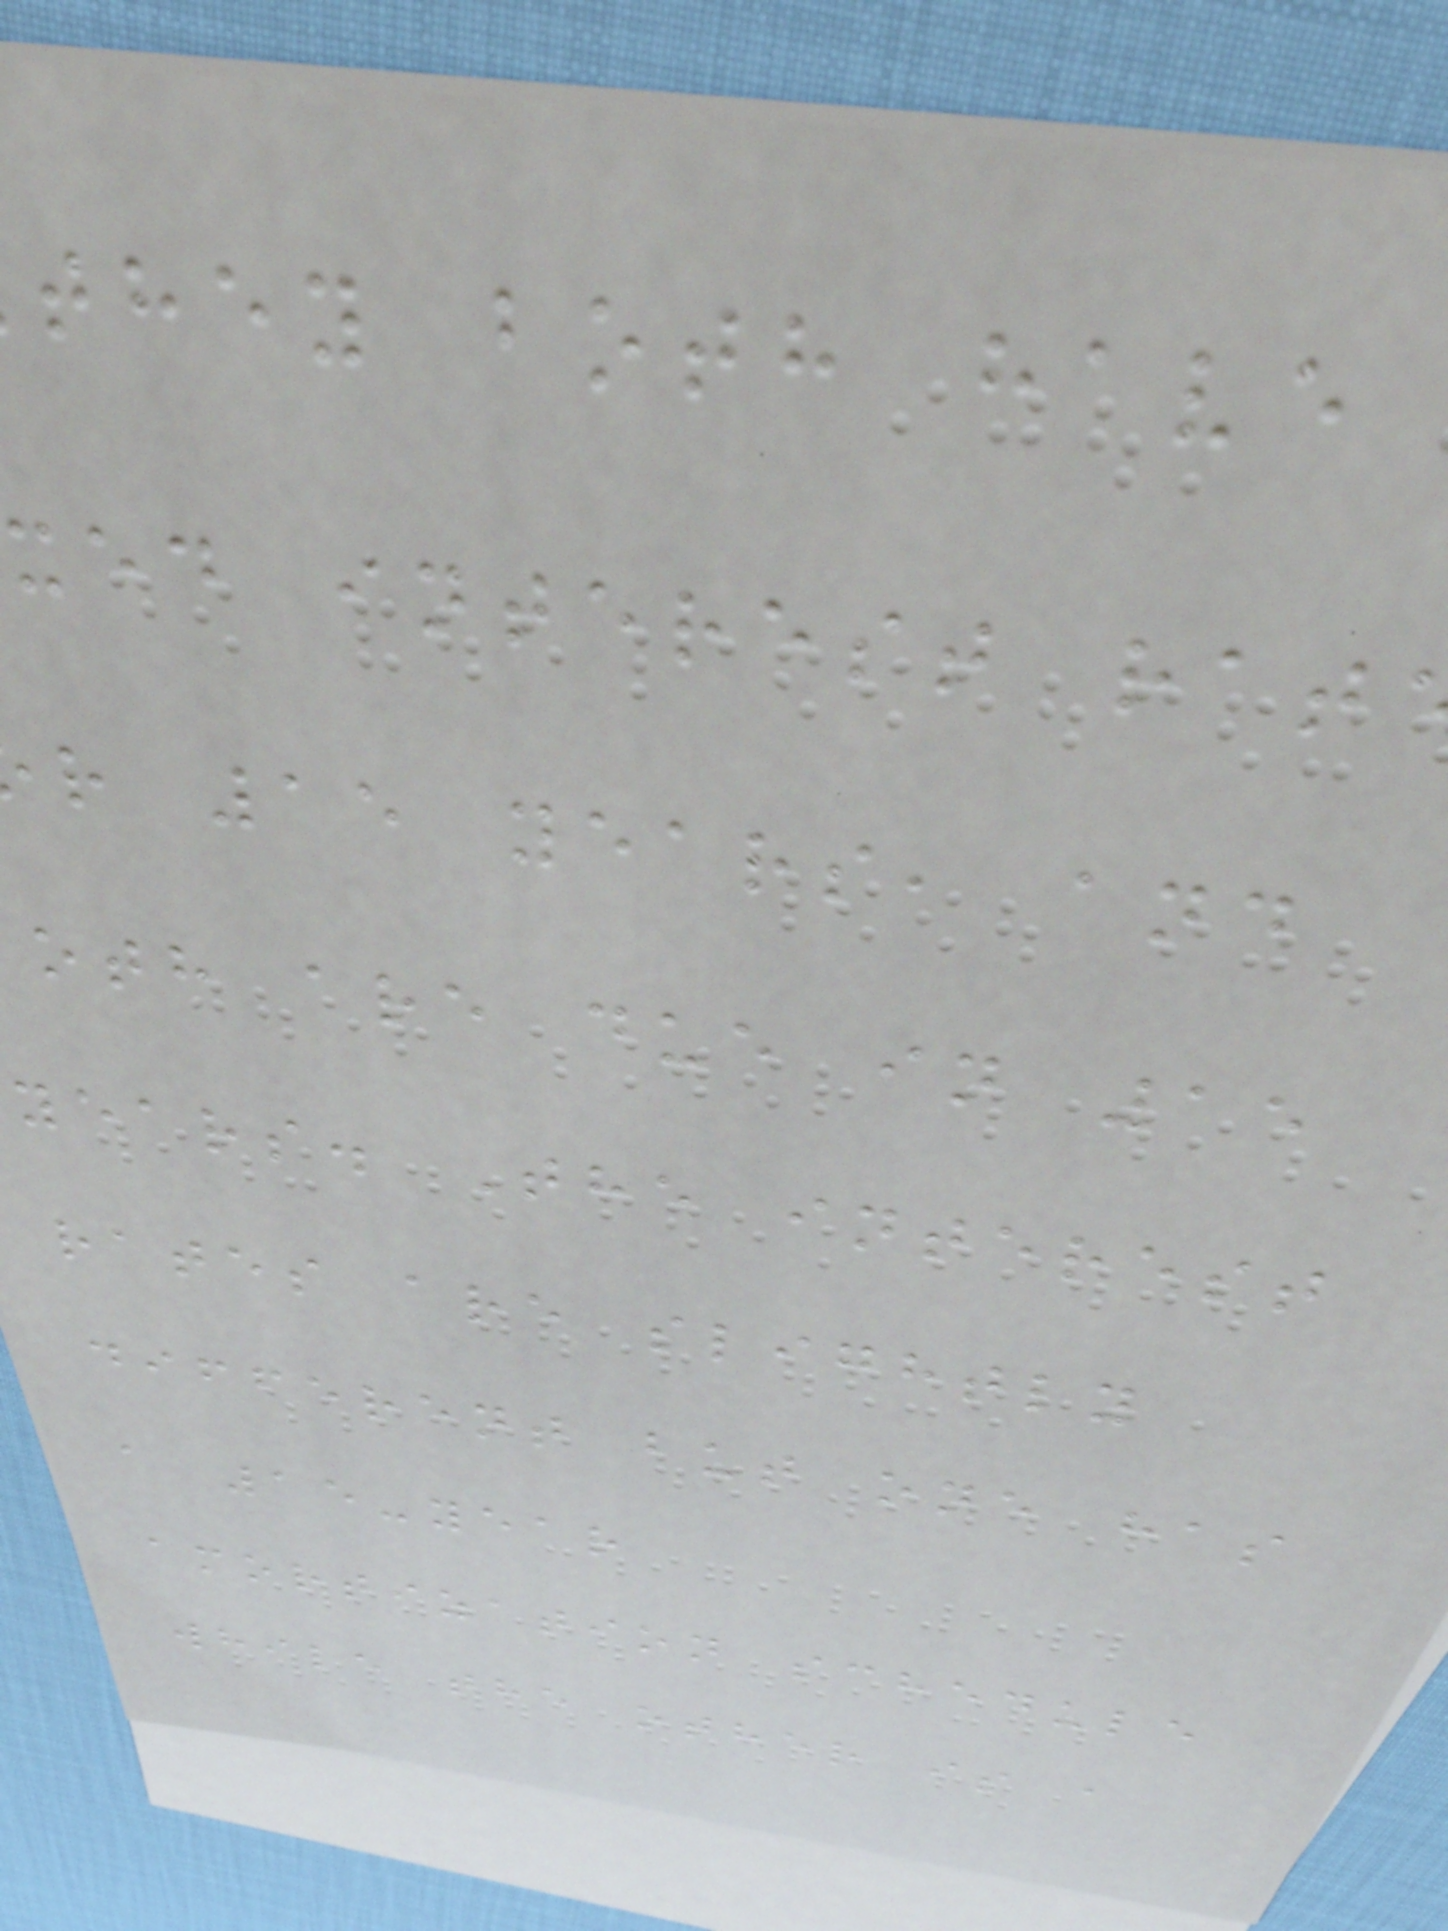they both have
xed interest rat
r 15 years, and
oth are due in 15
years. The interest
rates are slightly
different but one has
a 15-year
amortization schedule
while the other is a
